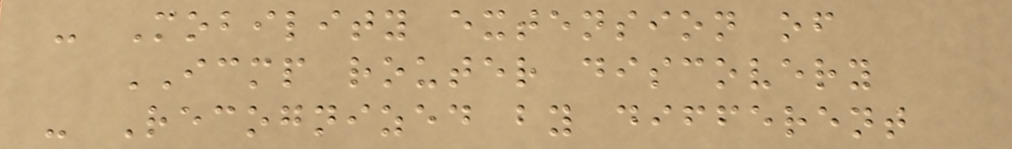- Mobility extension of
ICMP router discovery
- Recognized by different
